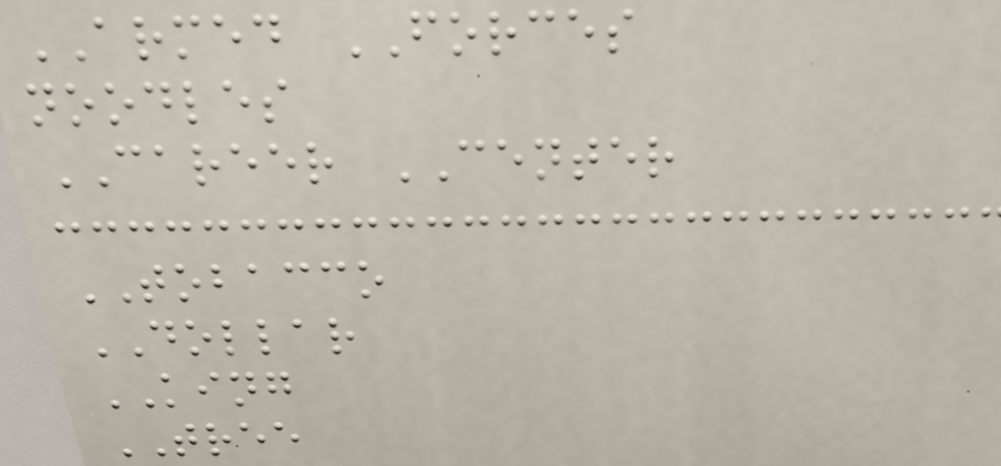ARMED FORCES
noodles
CAREER CENTER
TOBACCO
DOLLAR
KING
TREE
